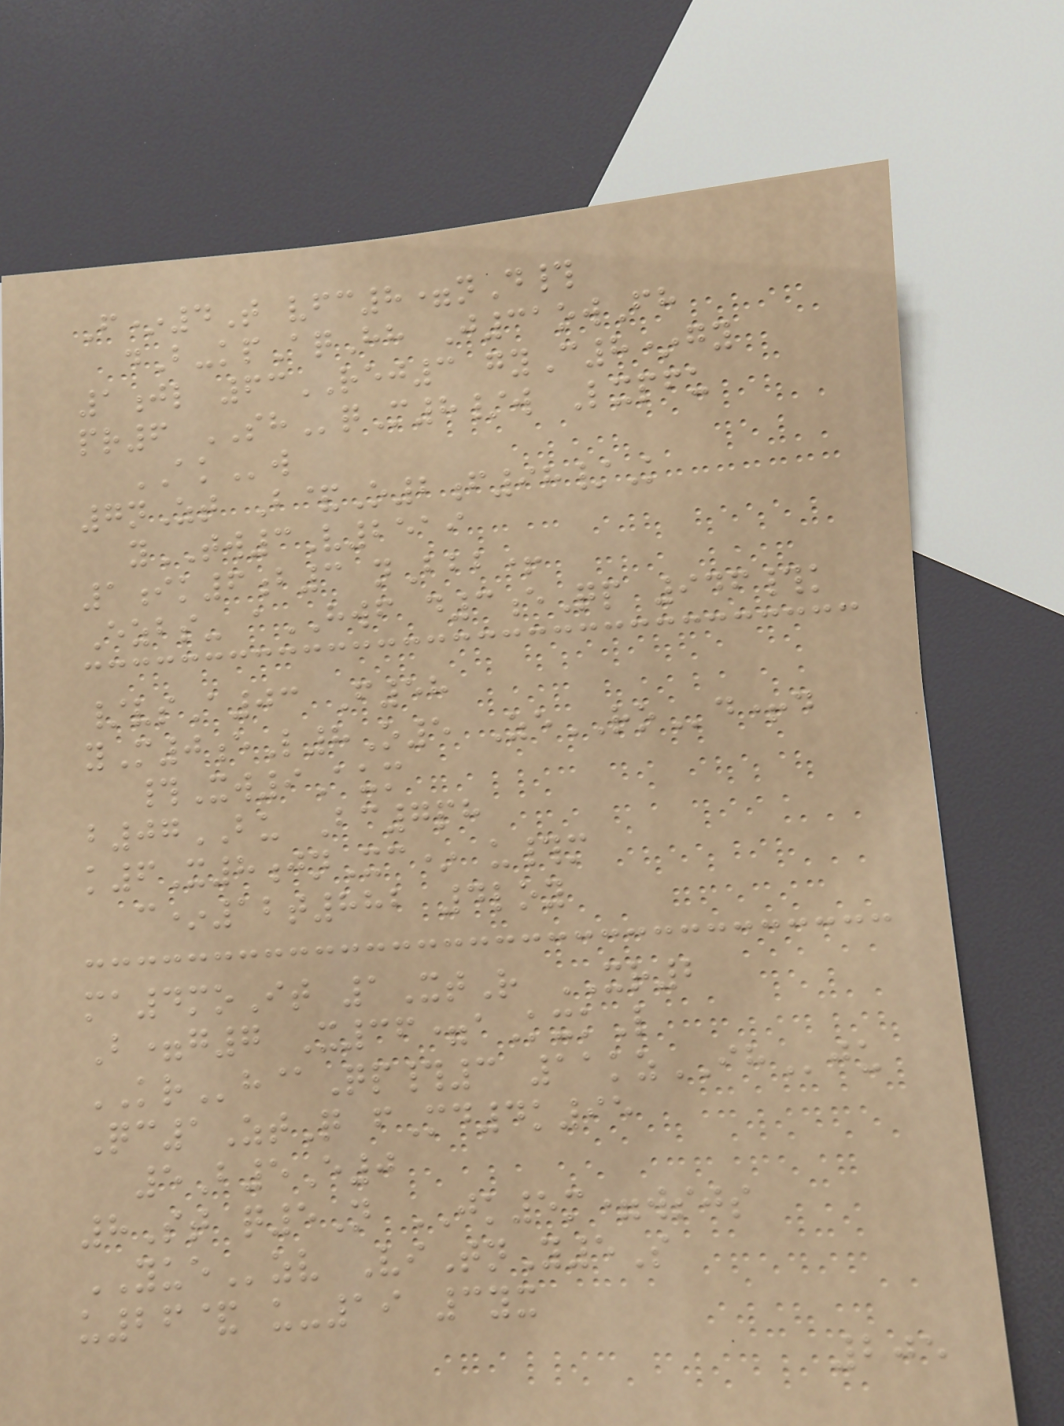F*4T vfc8=nD#
dB-kpAqHh J31owFh
1jl 63REJ3 gyC8*gy
pr6 SHqM8/w Lxpfu
AKw
7nZt B&O2f98/K
yTW3V2519
1ik6b3 nBbb+
Ezbs- aHWF d3eQp 946#k
/vsA03 F58
yM0eL8O5 ZeROd+d
#Xw9Aum
b07BU Bc7ph
k6X8jnXc* u#m
c*12t882 4loy
ma4moIt 1XtR XR2
B=g7 X36=aKxkL
KRh@Qp#3 11kzIHju
Qc1ZtQ fMd4k95
5B5E0
8St q5N JK5m=wsjs
YUEzv ViTnY5S
u26& u-19 3yx
205
